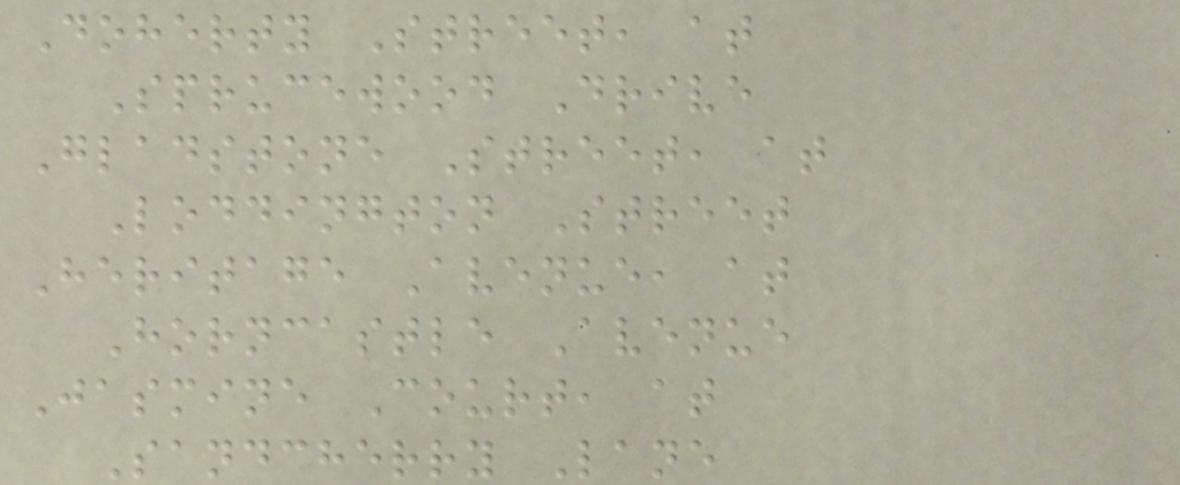Doherty Street, at
Sprucewood Drive
Gladstone Street, at
Loddington Street
Heritage Avenue, at
Horncastle Avenue
Jasmine Court, at
Sandcherry Lane
